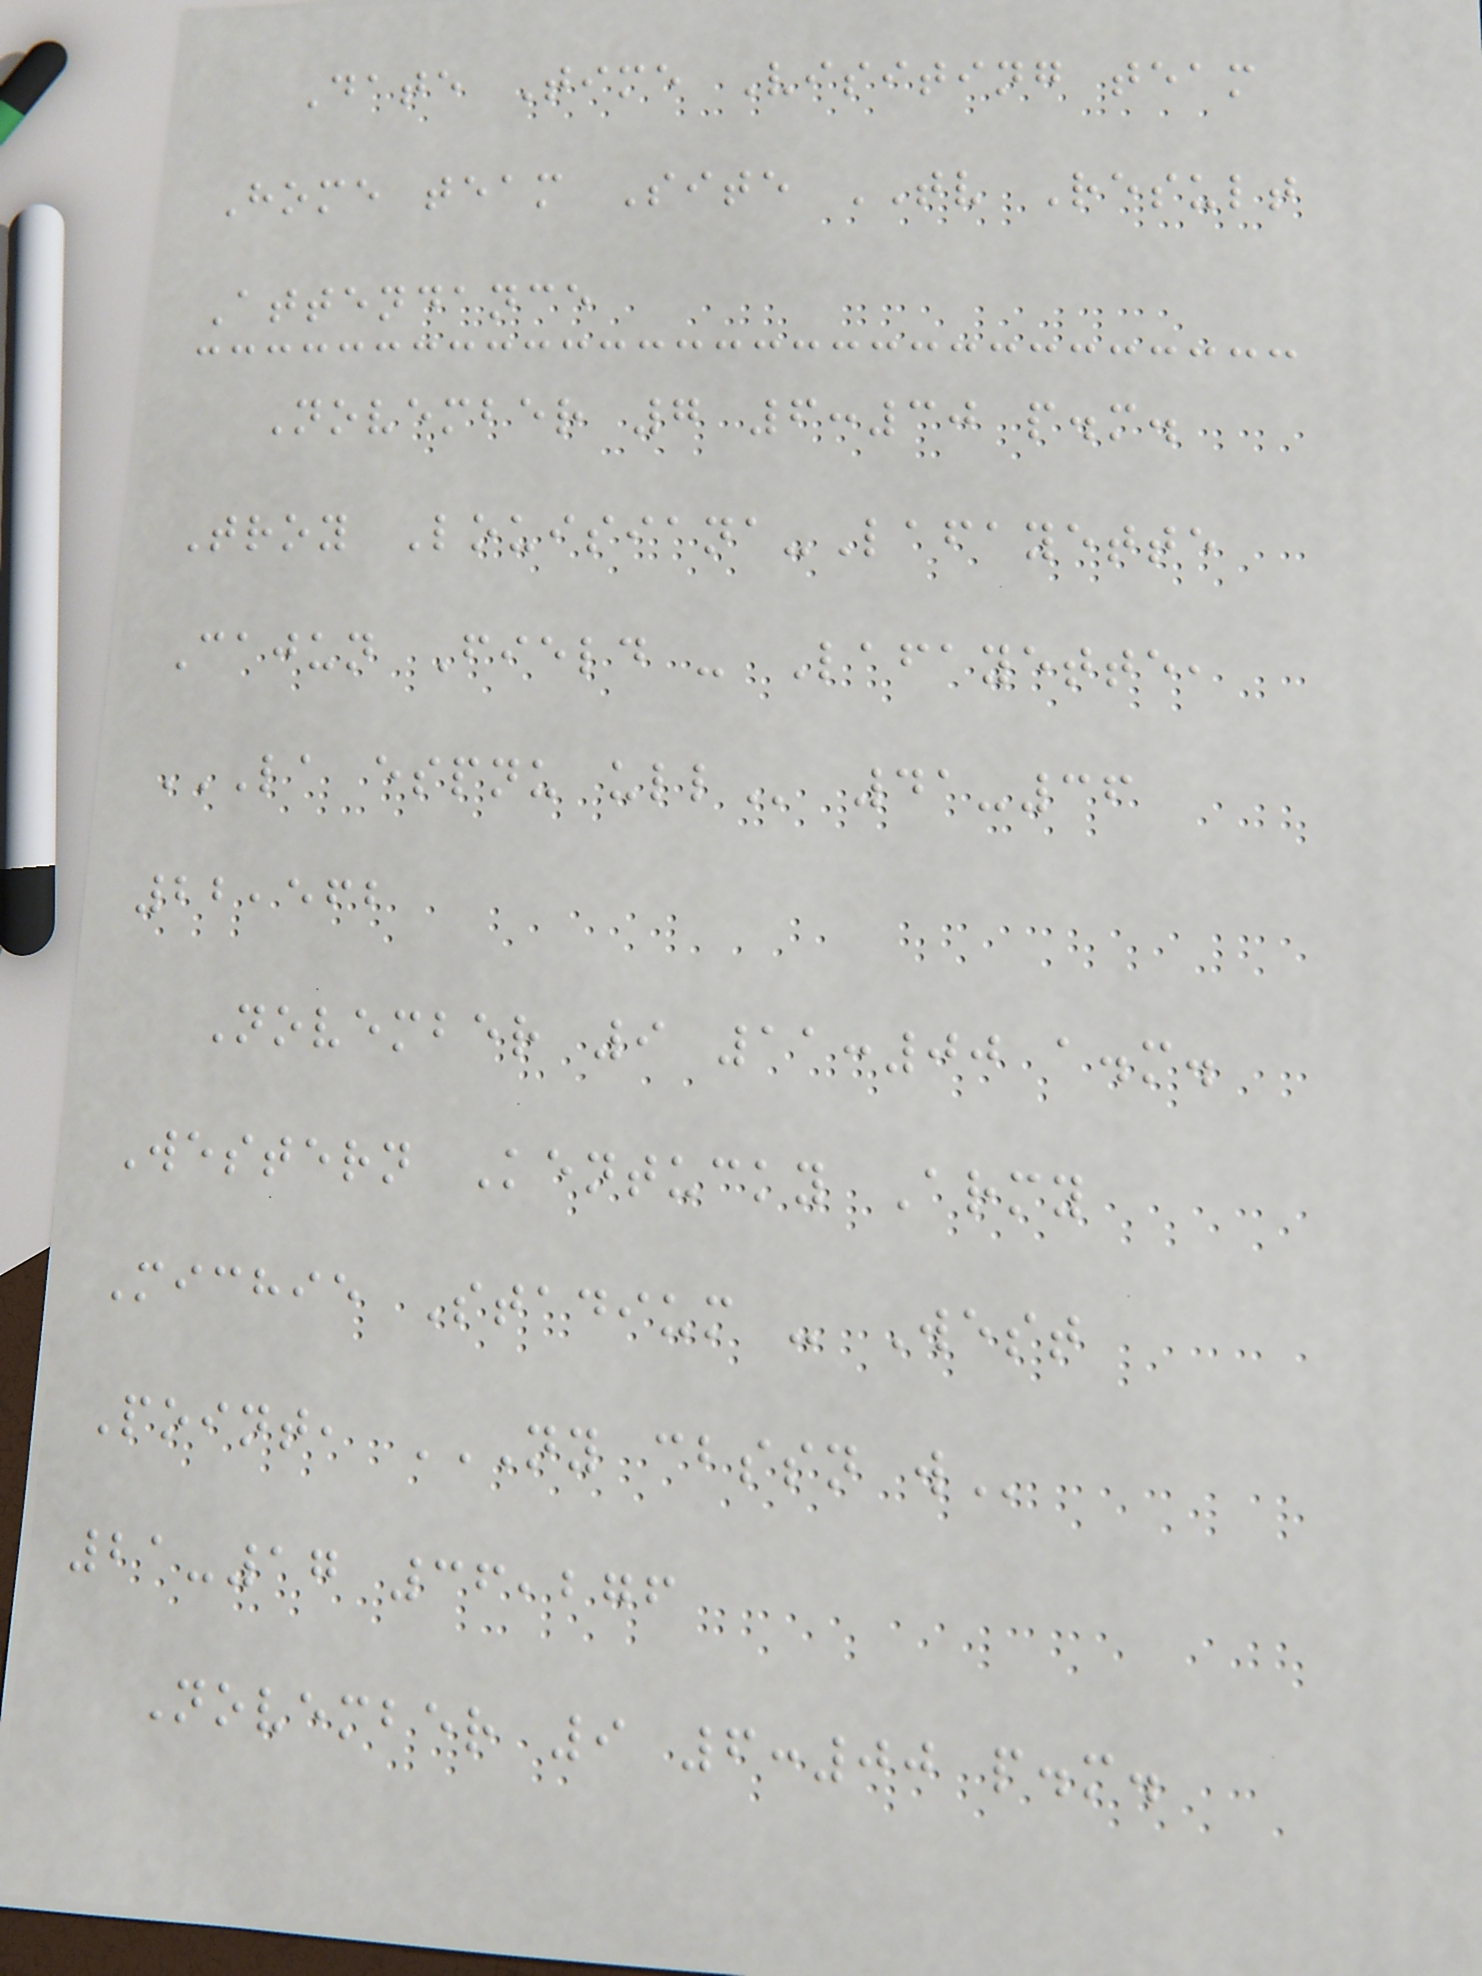Date Time Visiting team
Home team Site TV Result
Attendance
November 7 6:30 p.m.
Troy Louisiana-Lafayette
Cajun Field - Lafayette,
LA ESPNU ULL 41-36
22,562
November 9 11:00 a.m.
Western Kentucky Army
Michie Stadium - West
Point, NY CBSSN W
21-17 36,276
November 9 6:00 p.m.
